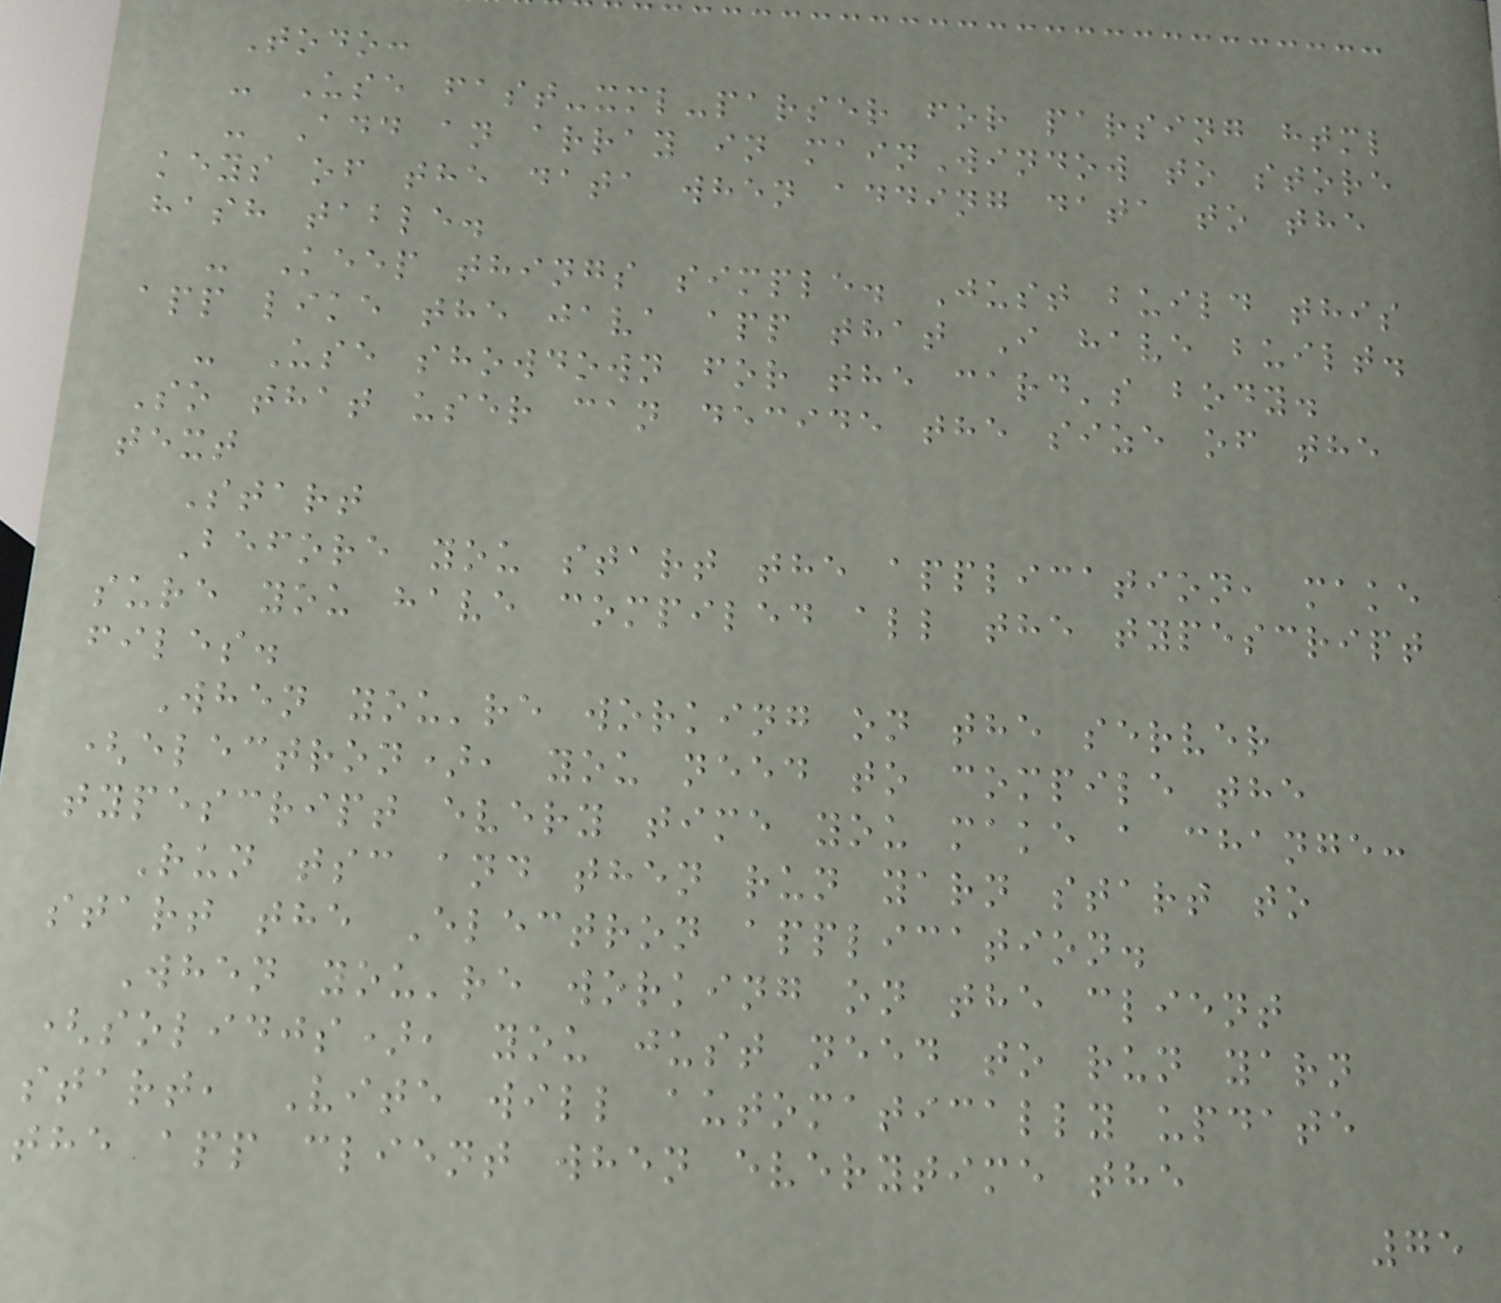Todo:
- Use fast-xml-parser for parsing html
- Add an array in mainWindow to store
keys of the data when adding data to the
hash table.
- Keep things simple. Just build this
app like the java app that I have built.
- Use showdown for the card's body.
So that user can decide the size of the
text
Start
Before you start the application, make
sure you have compiled all the typescript
files.
When you're working on the server
(electron), you need to compile the
typescript every time you make a change:
Run tsc and then run yarn start to
start the Electron application.
When you're working on the client
(solidjs), you just need to run yarn
start, Vite will automatically update
the app client when everytime the
75
